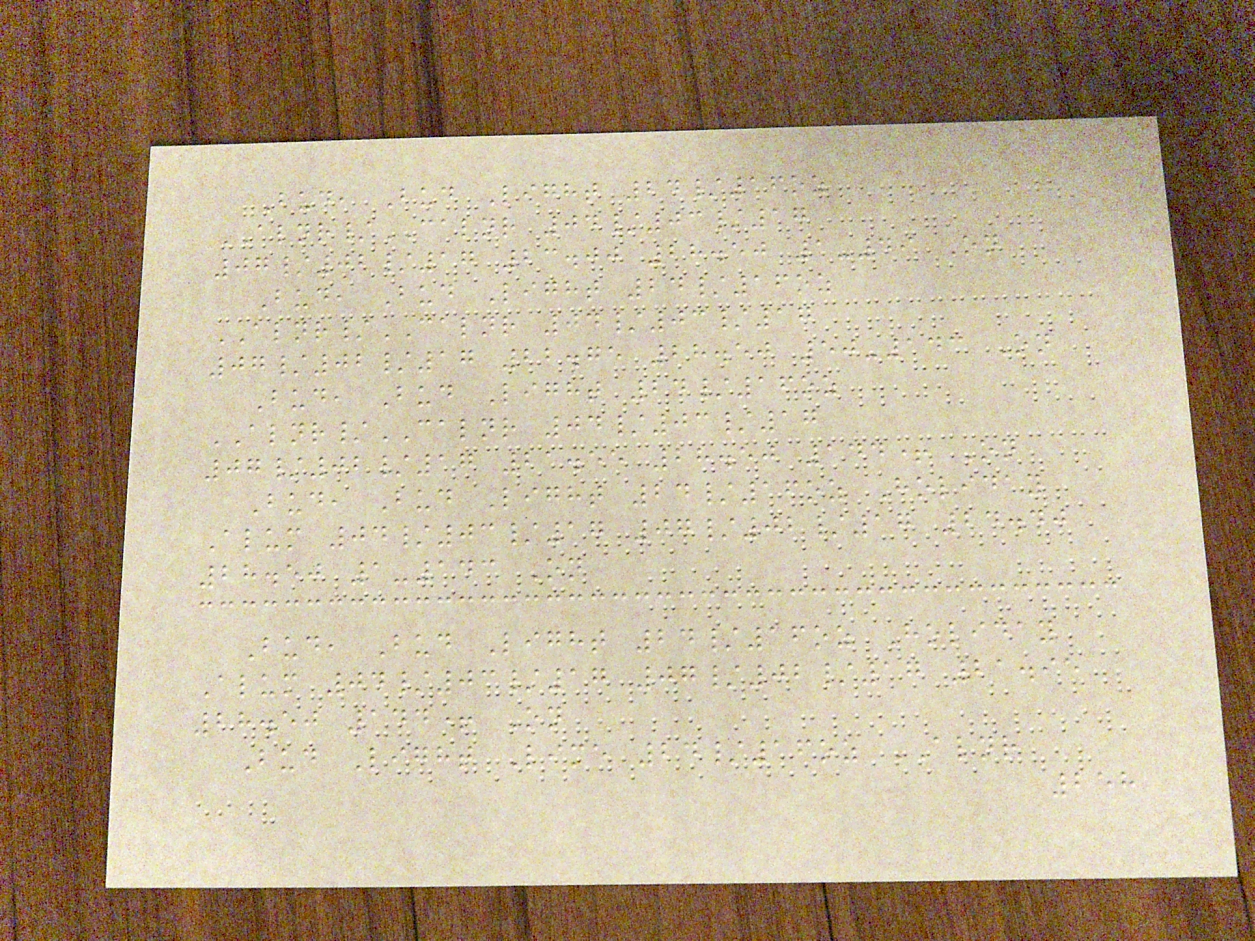Bud, Bud Light 24/16oz
ALNR/CALNR 04/03/17
07/02/17 23.00 28.50 1-49 On
Bud, Bud Light 24/16oz
ALNR/CALNR 04/03/17
07/02/17 22.75 28.50 50-143 On
Bud, Bud Light 24/16oz
ALNR/CALNR 04/03/17
07/02/17 21.55 28.50 144+ On
Bud, Bud Light 24/16oz Holiday
Alum 04/03/17 07/02/17 24.40
28.50 1-143 On
Bud, Bud Light 24/16oz Holiday
Alum 04/03/17 07/02/17 21.95
28.50 144+ On
Bud Light Lime 24/16oz ALNR
258
